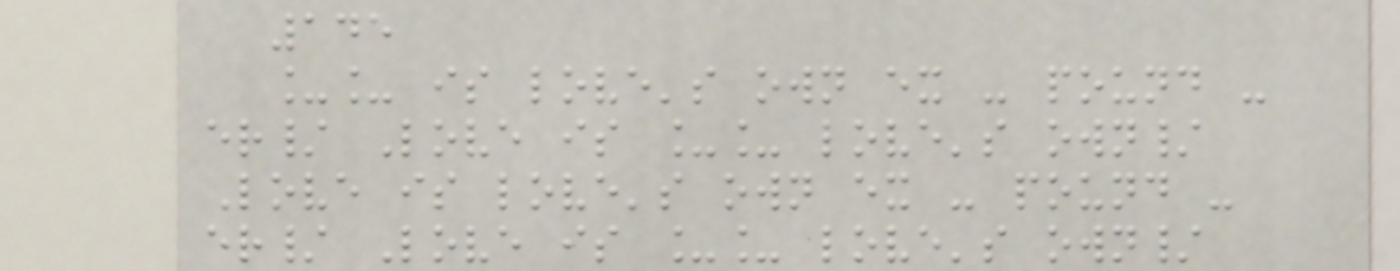145
__ is love's own ex - pound -
er/ Love is __ love's own/
Love is love's own ex - pound -
er/ Love is __ love's own/
